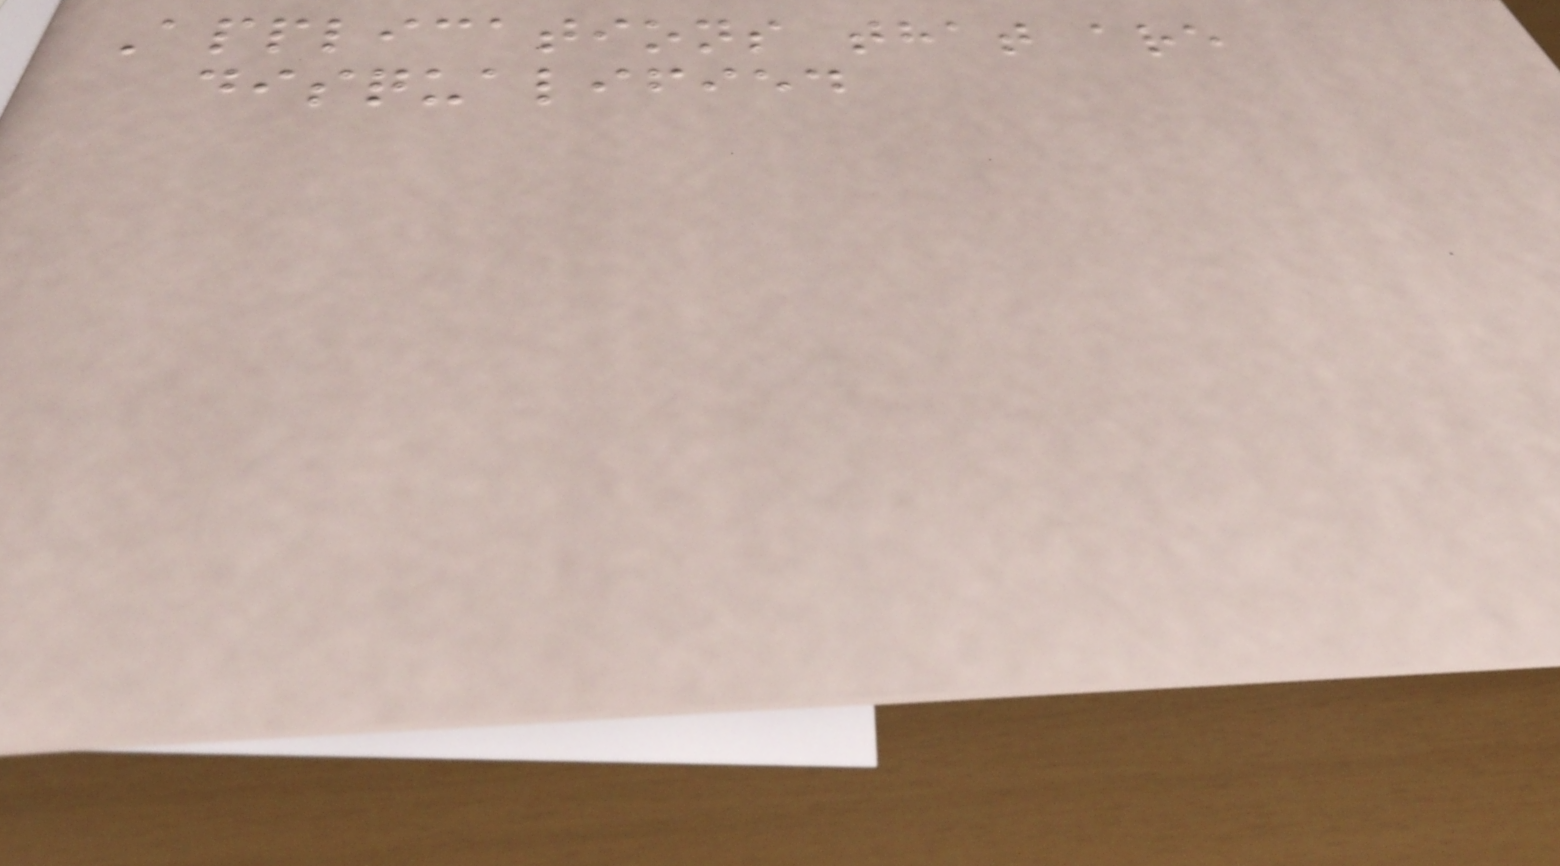Applications that are
disqualified
